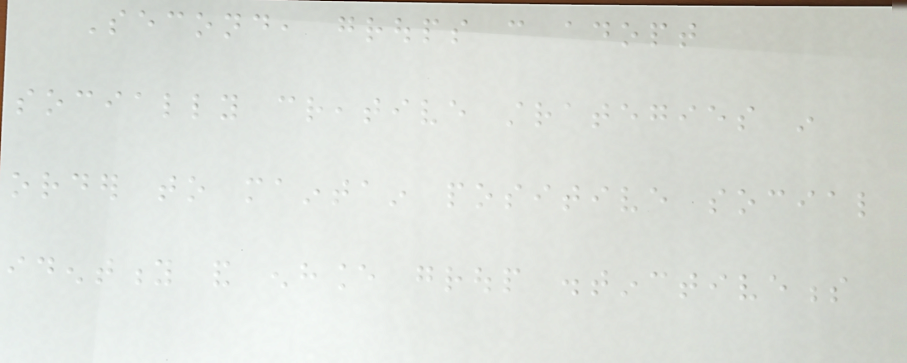Second, groups can adopt
socially creative strategies in
order to maintain positive social
identity and enhance group distinctiveness
